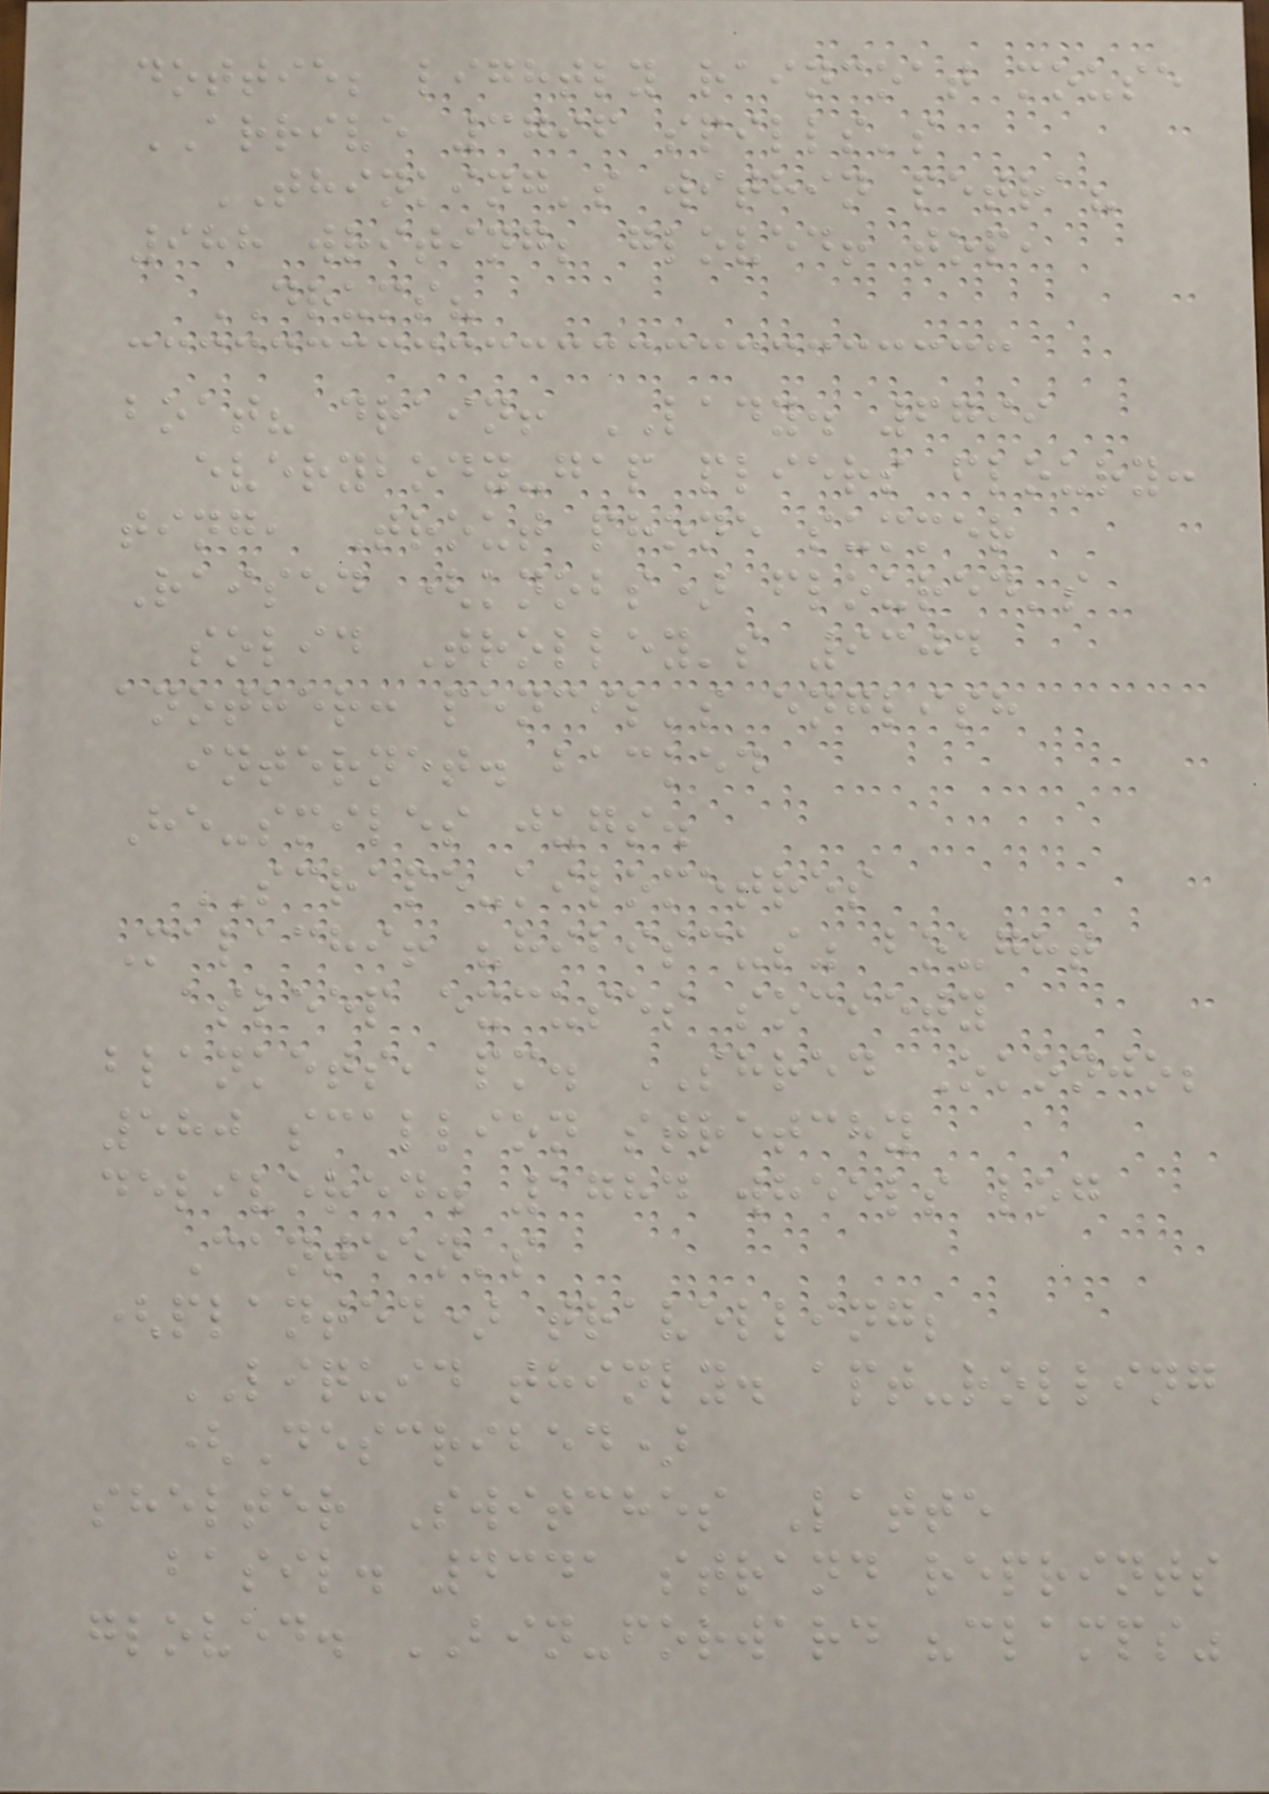dottie; lightly raincoat mouse
ARRIVE 3796 spills's
THINKING's within petra?
988 writing; gloved! top,
DRUMS?
boat? drain! LADY. 6799
everybody-gap pliers floury:
ting, Trout phone summer
Raised (knobs) floured's
solid Trolley's 9304
another: pencil's english
internet. backed
He-smiles jugs.
SCRAPE-kilometres
Malachi! "hibiscus" bought
asleep excuses society
blankets, pm. SHRED Okonjo;
580 scallion stretchy
delivered. 1784 wheels log
Canteen's
(planted) travelling;
LIQUID thinly. apt-rolling
(Described)
shelter Switches Latte
basil. 4341 strand reprints
gloved. BIN-forward "clamps"
